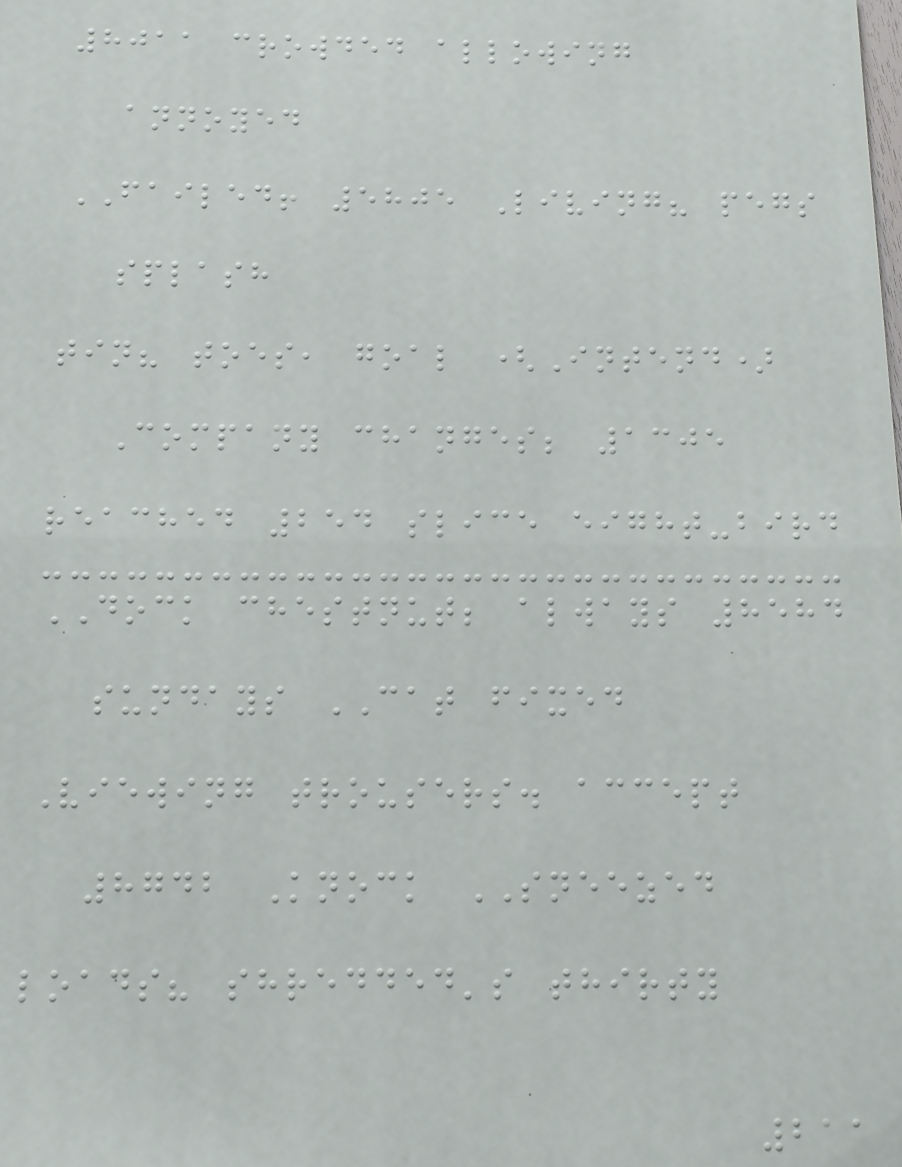8011 crowded allowing
annoyed
FAILED! 5805 Living? pegs
splash
tin? toes, goal (Intend)
Company changes; 1305
reached 254 slice eight-bird
DOCK chestnut; always 8584
sundays CAT fixed
Viewing trousers. accept
8742 Knock SNEEZED
loads? shredded's thirty
211
